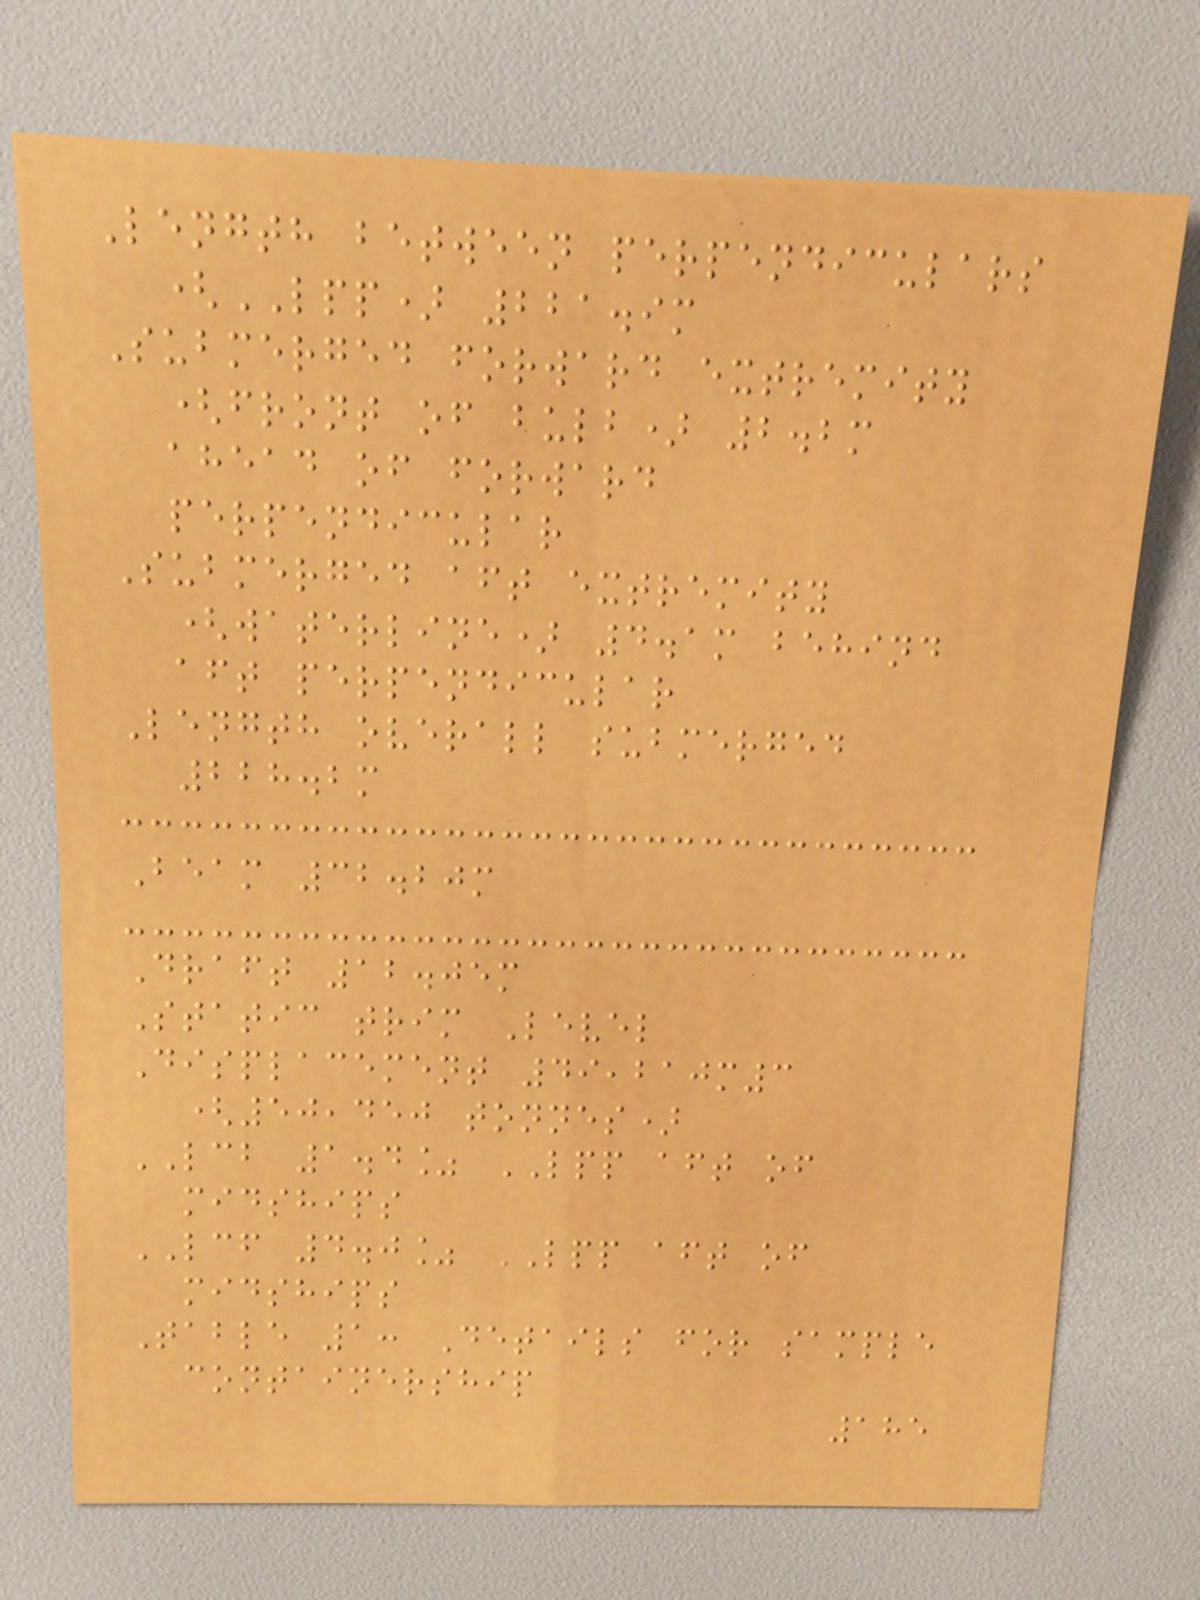Length between perpendiculars
(LPP) 221.9m
Submerged forward extremity
(front of bulb) 2.2m
ahead of forward
perpendicular
Submerged aft extremity
(waterline) 4.1m behind
aft perpendicular
Length overall submerged
228.2m
Beam 32.20m
Draft 12.05m
Static trim Level
Displacement 49,210m3
(50,450 tonnes)
LCB 1.4% LPP aft of
midships
LCF 4.0% LPP aft of
midships
Table 1: Details for sample
containership
185
